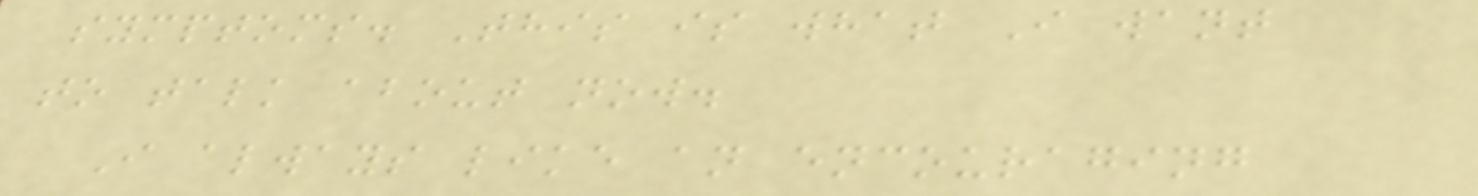symptoms. This is what I want
to talk about now.
I always like an encouraging
